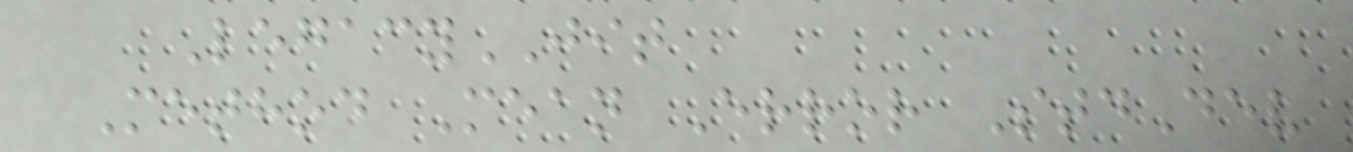LegacyJIT
Method Mean Error StdDev
